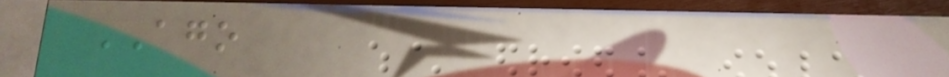AGO
